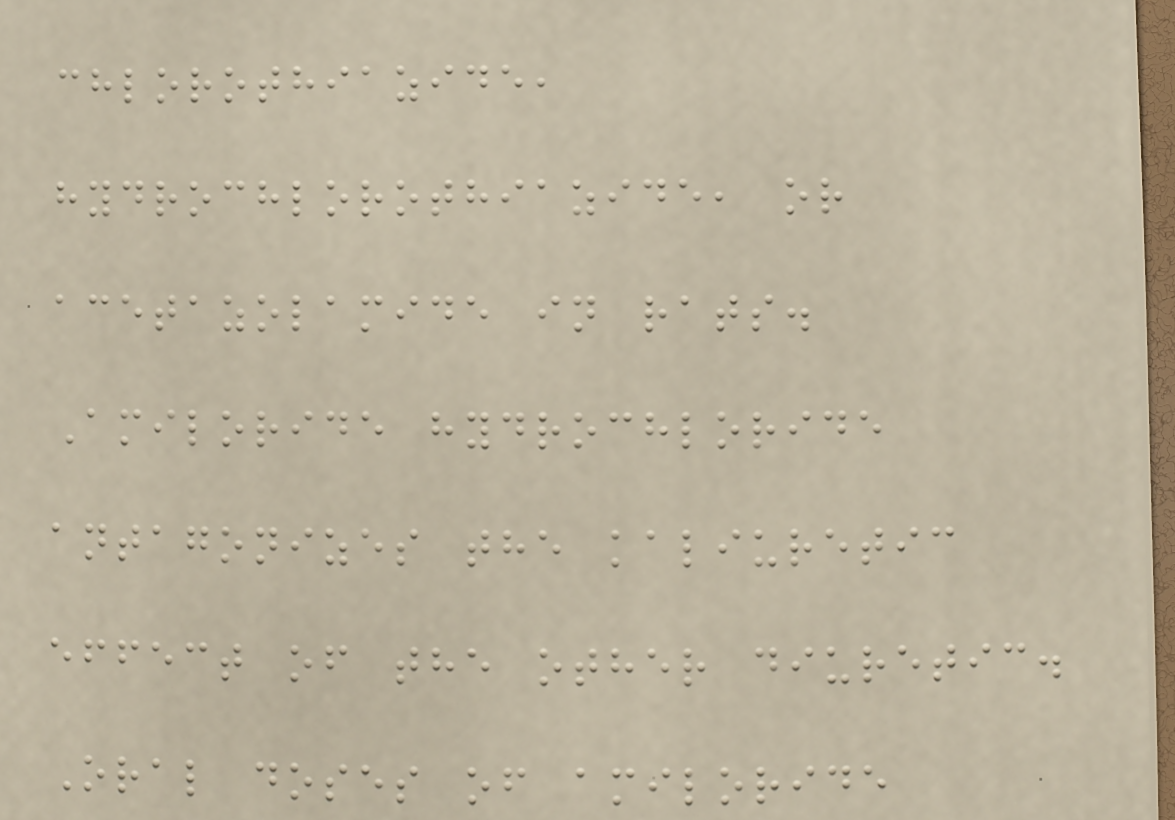chlorothiazide,
hydrochlorothiazide, or
acetazolamide in rats.
Amiloride hydrochloride
antagonizes the kaliuretic
effect of the other diuretic.
Oral doses of amiloride
